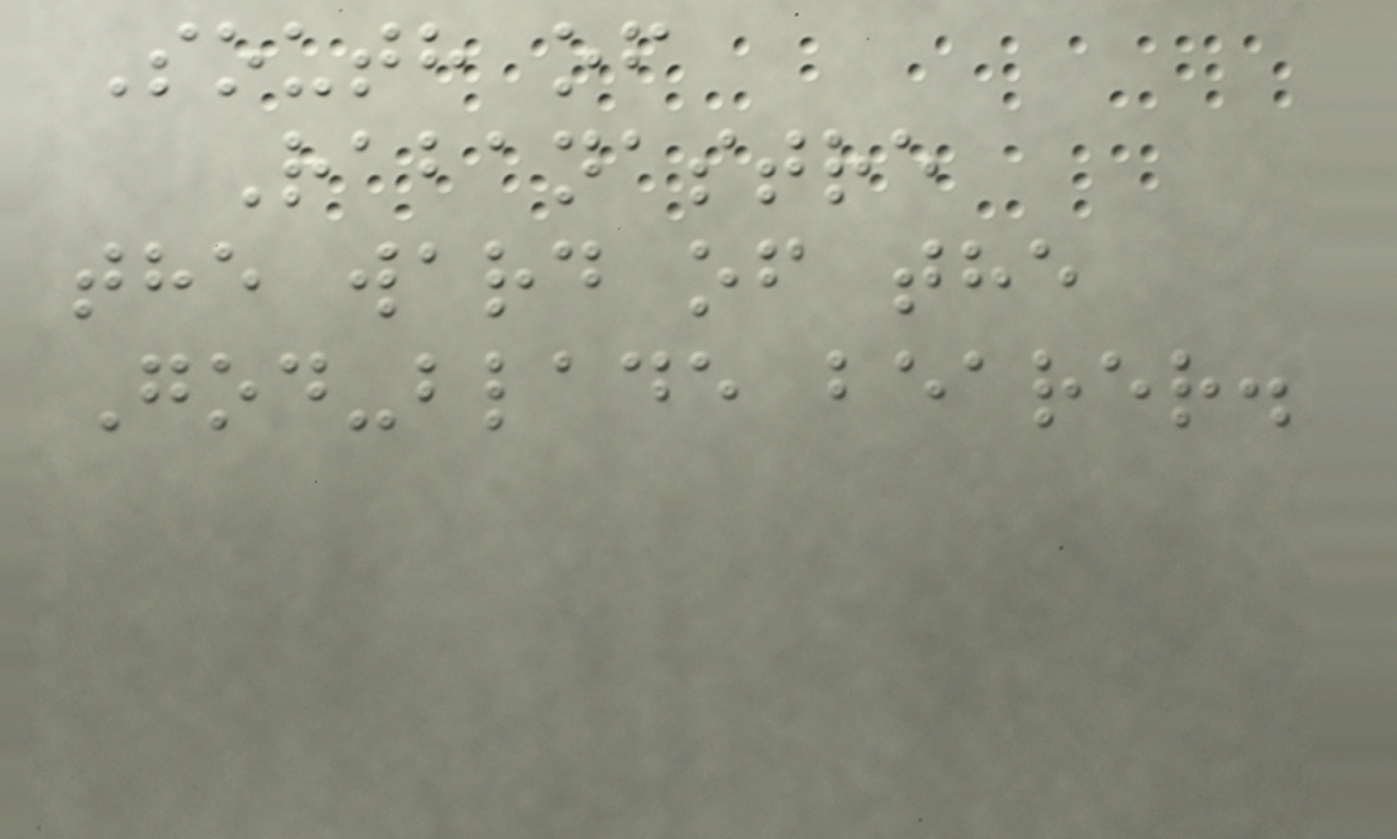South of
Rabanastre
the ward of the
God-blade bearer.
